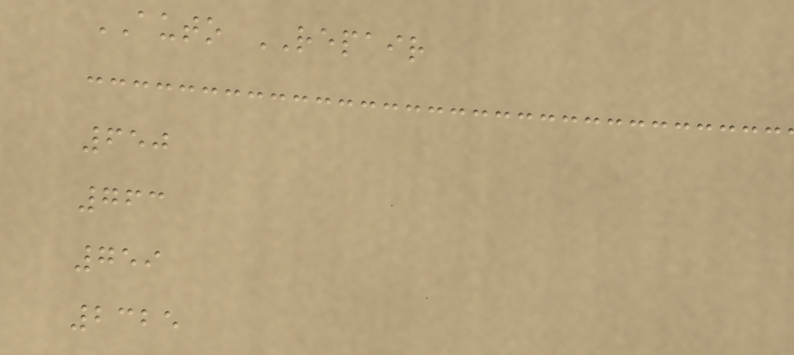AUTO REPAIR
650
763
759
2325
